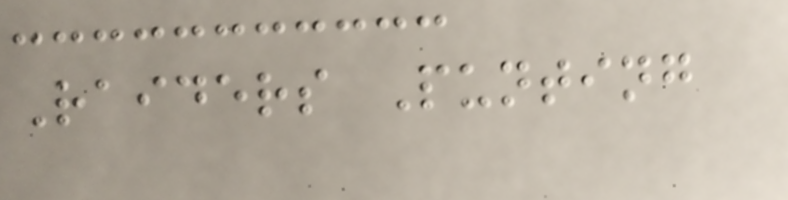Raiders Punting
